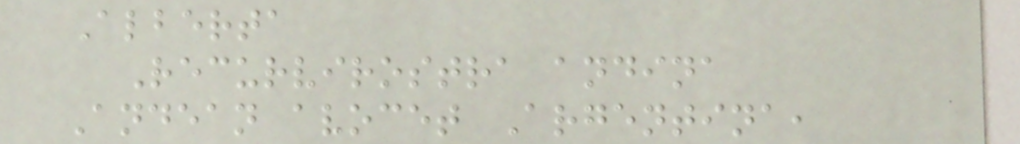Alberta
Recurvirostra andina
Andean avocet Argentina,
